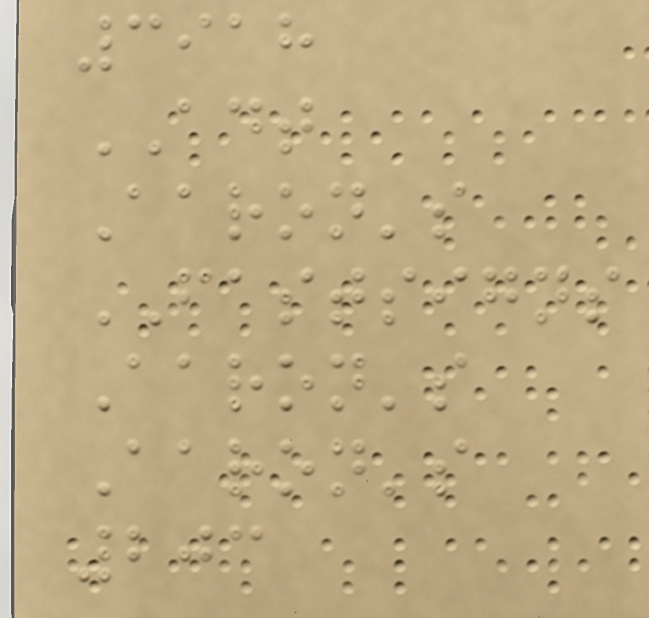3918
ADT
Aaron's
FASTSIGNS
Aaron's
Aaron's
203
